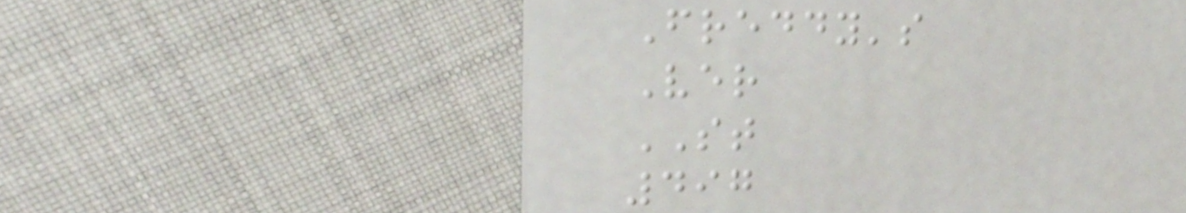Freddy's
Ver
ST
497
